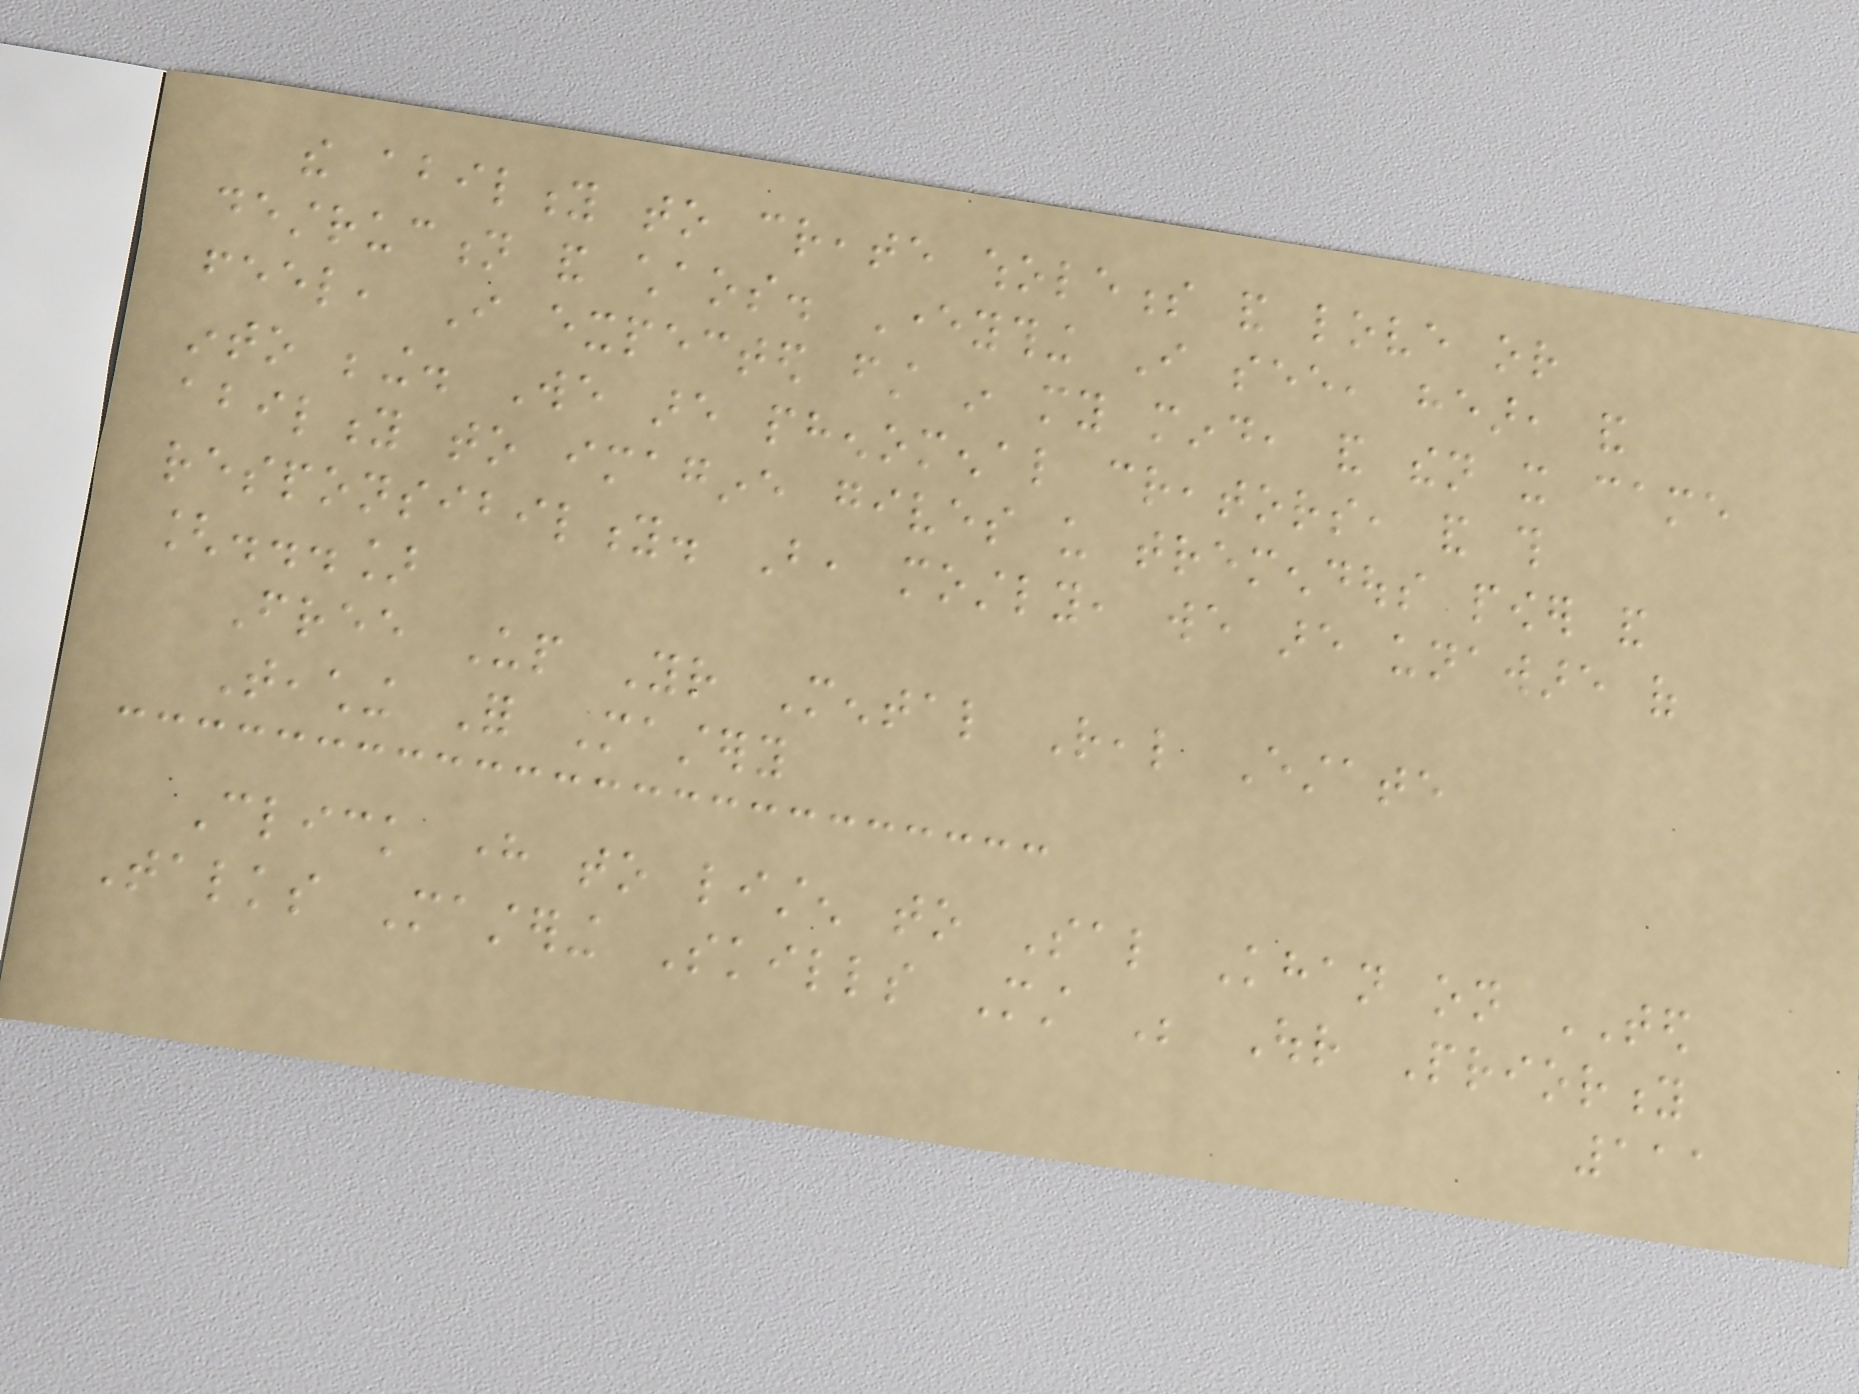the ability to create wholeness and love or
destruction and chaos. Everything I see, hear, and
feel, I expected first in my mind, and then it came
into being. We are phenomenal creators, and this
ability to imagine gives us tremendous power and
responsibility. But, mostly, we are unaware of
[...]
Free Up Your Mental Real Estate
Teaching For Mastery
Click here to listen to Sal Khan on TED
Talks Mastering Skills Must Be Our Priority
111
